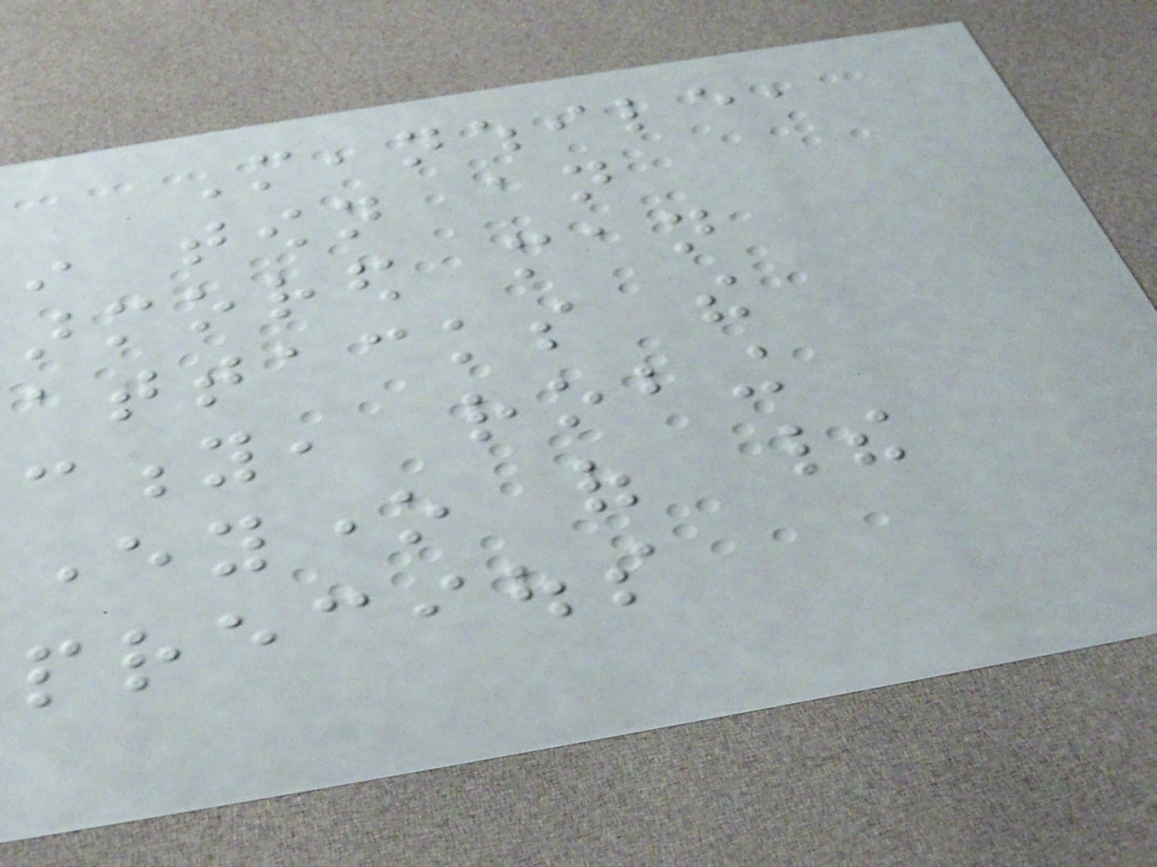Meanwhile,
in town an
armored man
attacks the
city, robing
everyone of their
precious
